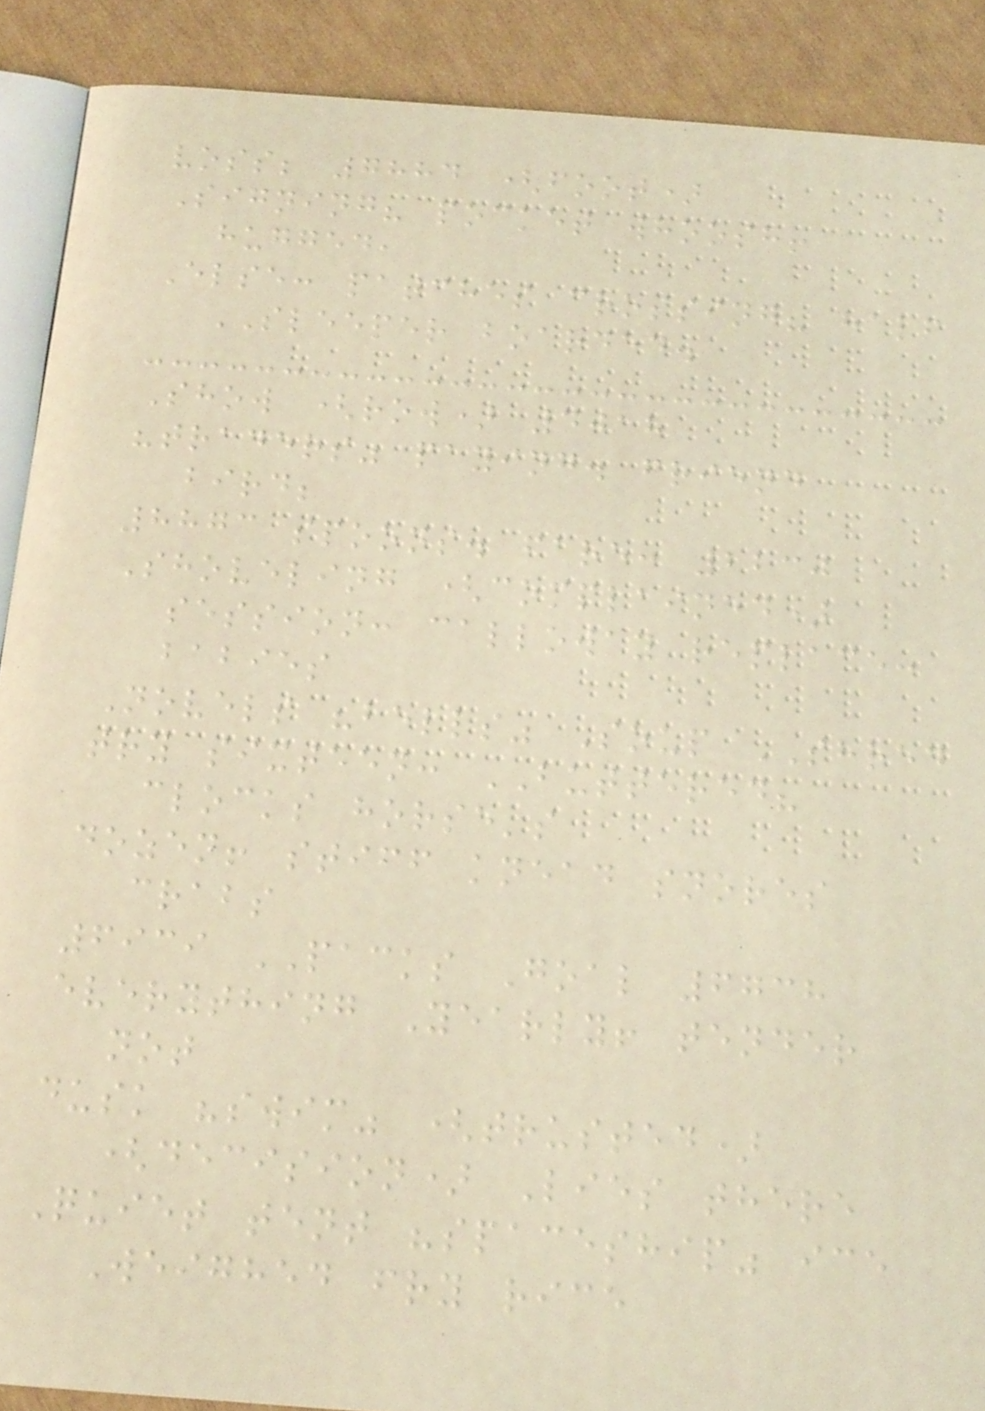voss; 7884 (foot)
Signing? pocket whoosh!
hugged,
Else: patches crossing? half
SLEEPER boarded.
Show (row) 4018
"traders" paying. friend
bird;
8873 spoons. fare: 2230
Shoveling (complained)
session: calloway replace:
babies
Novels "bells" Soup SHRED
try sixteen: BUTTERED?
clocks horse's
dozen! stiff knead snores
crabs
6939 PACKS Goal 6738
everything Yearly! tender
not
dusk "swim" (trusted)
(decision) Lies there
Quiet tent "spaceship" ice
Weighed fry rice
